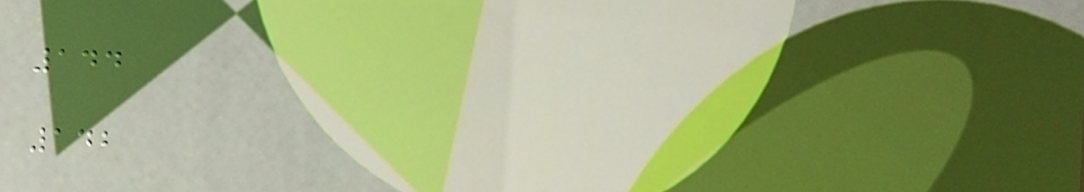144
142
